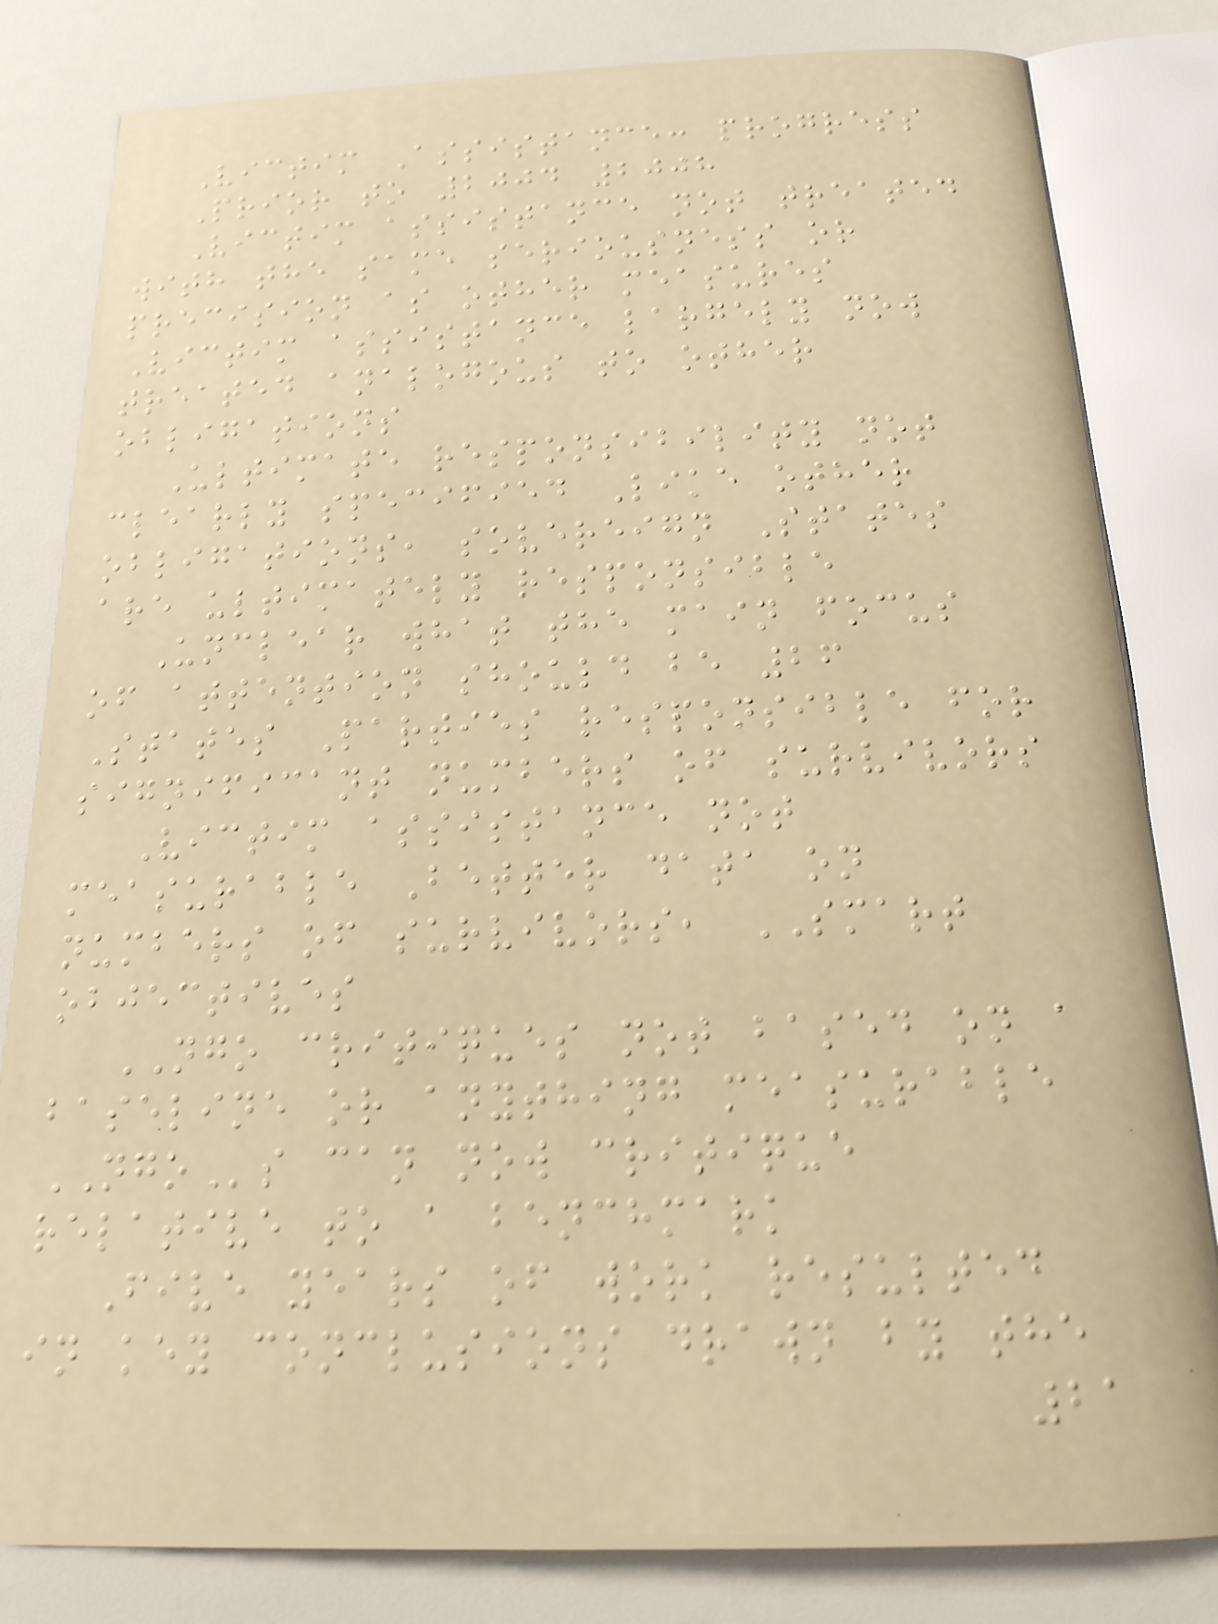Victim Assistance: progress
Prior to 2004 2008
Victim assistance not treated
with the same seriousness or
precision as other measures
Victim assistance largely now
treated analogous to other
obligations
Ultimate responsibility not
clearly specified Like other
obligations, sovereign States
are ultimately responsible
Unclear what the main focus
of attention should be 26
States Parties responsible for
significant numbers of survivors
Victim assistance not
measurable Better data on
numbers of survivors, SMART
objectives
NGO critiques not based on a
baseline or anything measurable
NGOs can now critique
relative to a benchmark
Five years of work resulted
in key conclusions drawn by the
21
